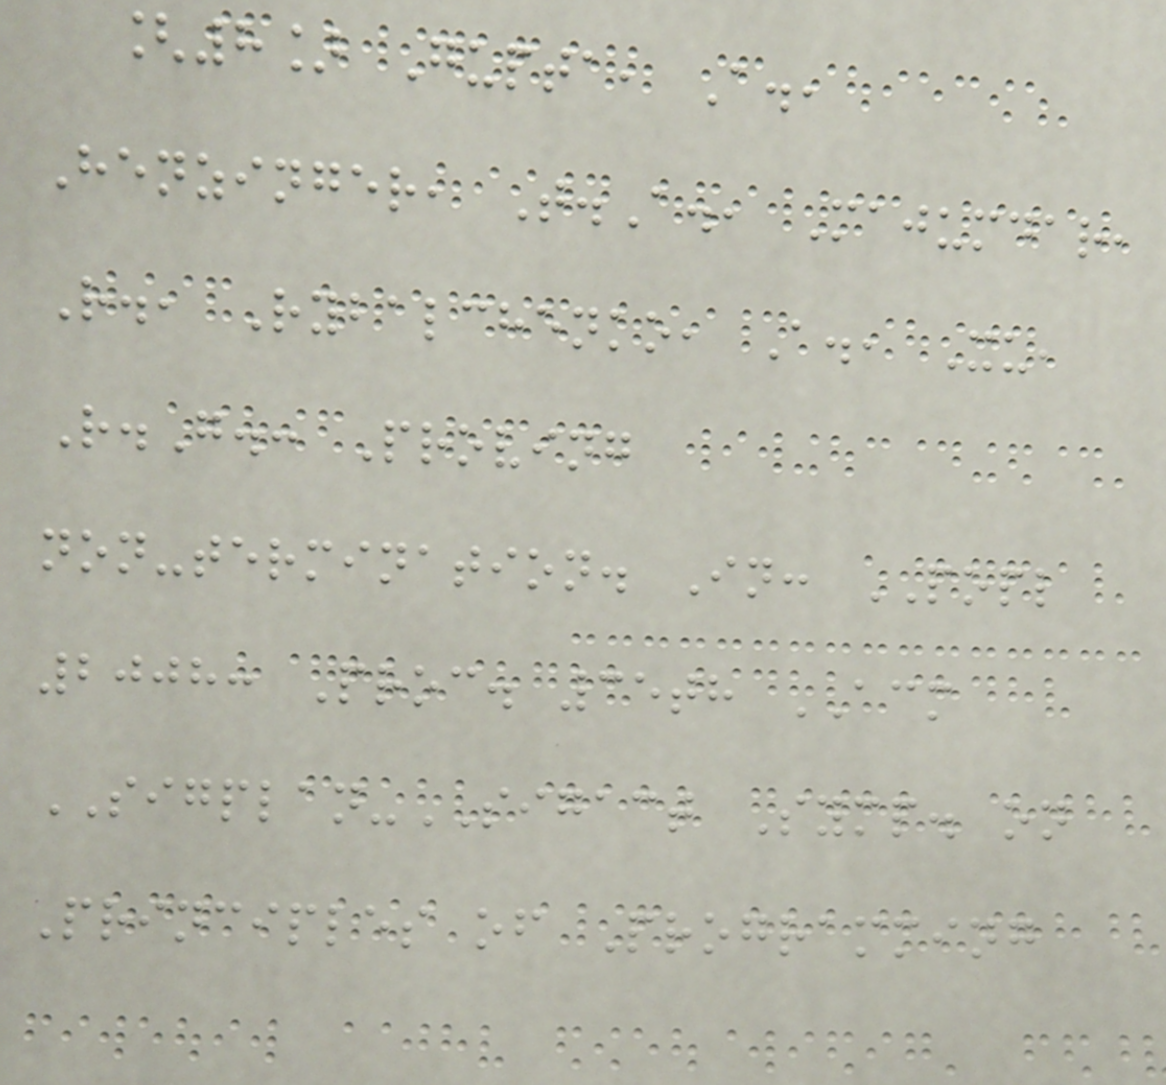[8] Gupta, A.,
Henzinger, T.A., Majumdar,
R., Rybalchenko, A., Xu,
R.G.: Proving
non-termination. In: POPL
2008: Proc. 35th ACM
SIGPLAN-SIGACT Symp. on
Principles of Programming
